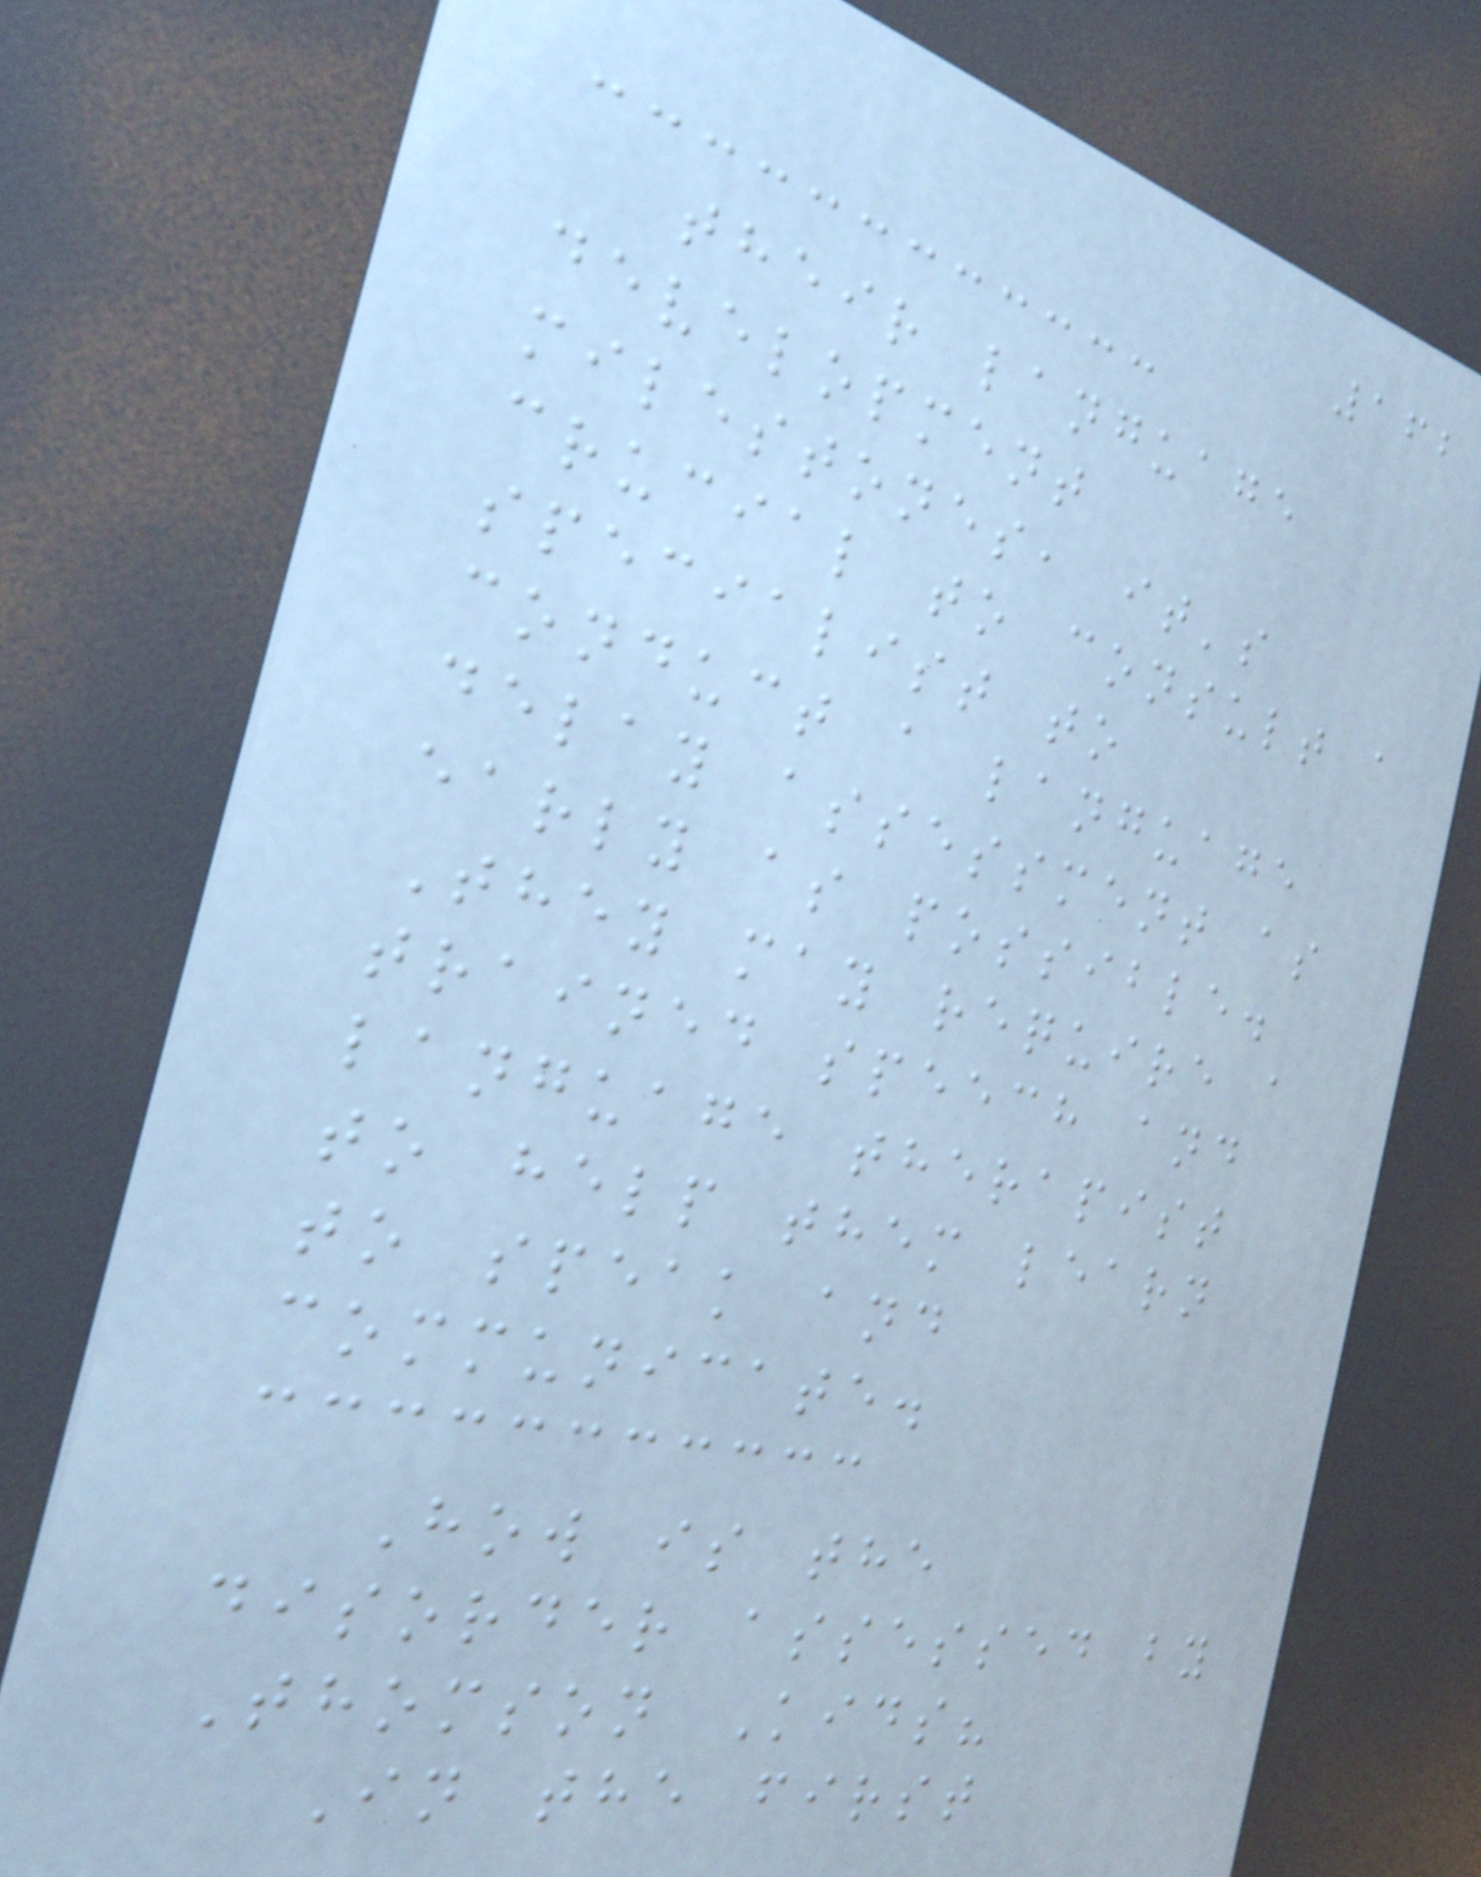162
their language
development
milestones, it's
crucial to consult a
specialist to
conduct a language
delay assessment as
early as possible.
They may require a
trained speech and
language therapist
to help them learn
to speak and
communicate.
How is the
disorder assessed by
Thomson Kids?
In the first
